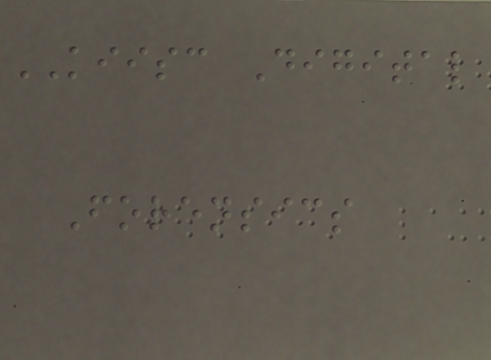KIISC Digital
Forensics
